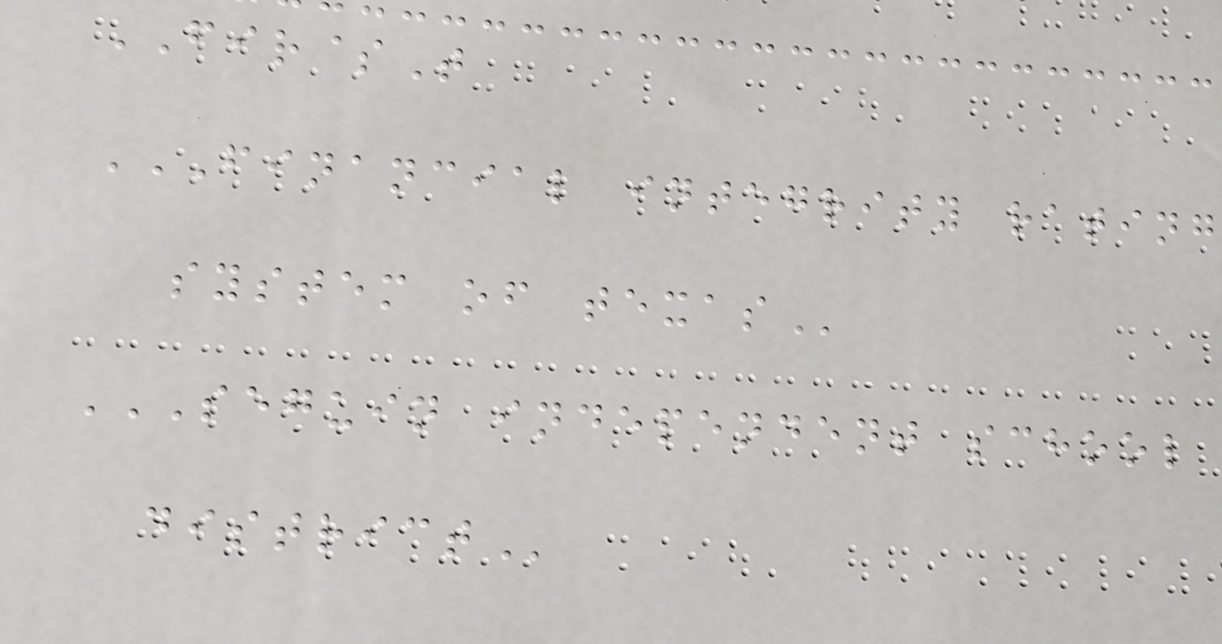FIR$T
FINANCIAL INTEGRITY RATING
SYSTEM OF TEXAS
SEGUIN INDEPENDENT SCHOOL
DISTRICT
